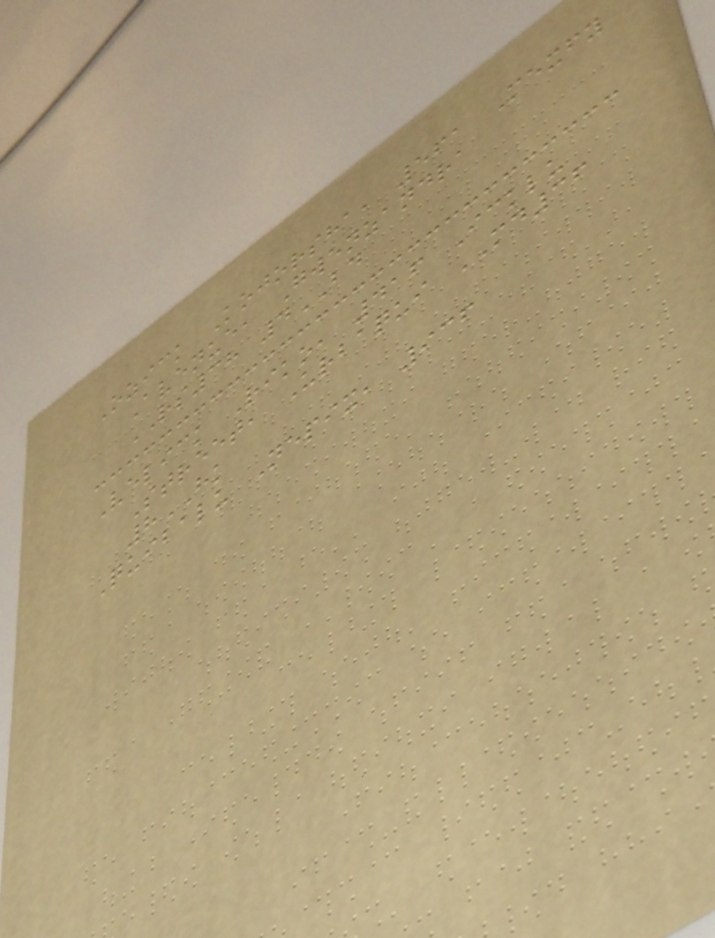Ozick Kojorsha, 561 Mexfy
Avenue, Gwenzandra
RS38 4BD
Velick Riko, 416 Icklu
Street, Urbaqui MD36
8HK
Quibalu Nepix, 936
